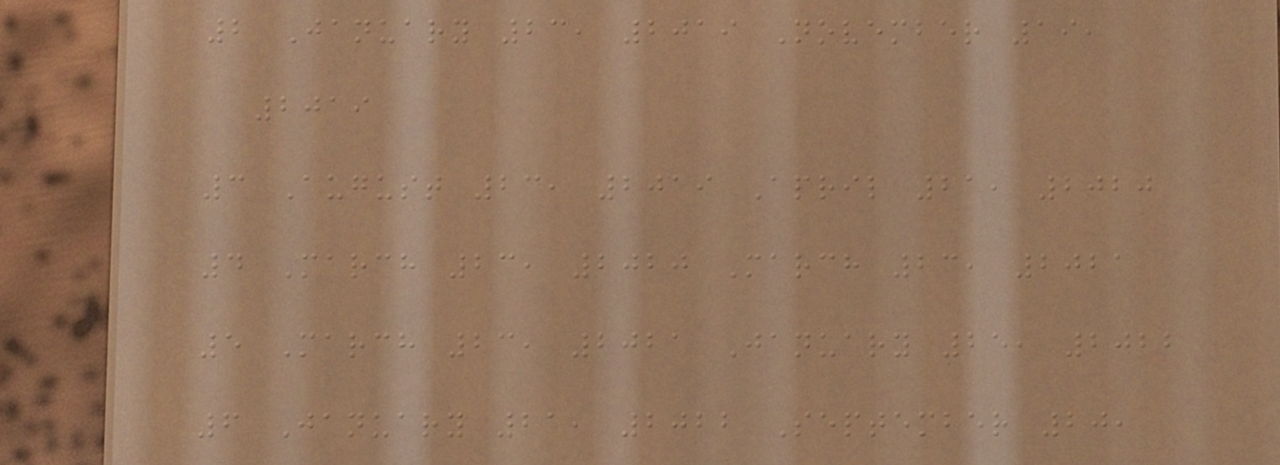2 January 23, 2019 November 19,
2019
3 August 23, 2019 April 21, 2020
4 March 23, 2020 March 23, 2021
5 March 23, 2021 January 25, 2022
6 January 21, 2022 September 20,
